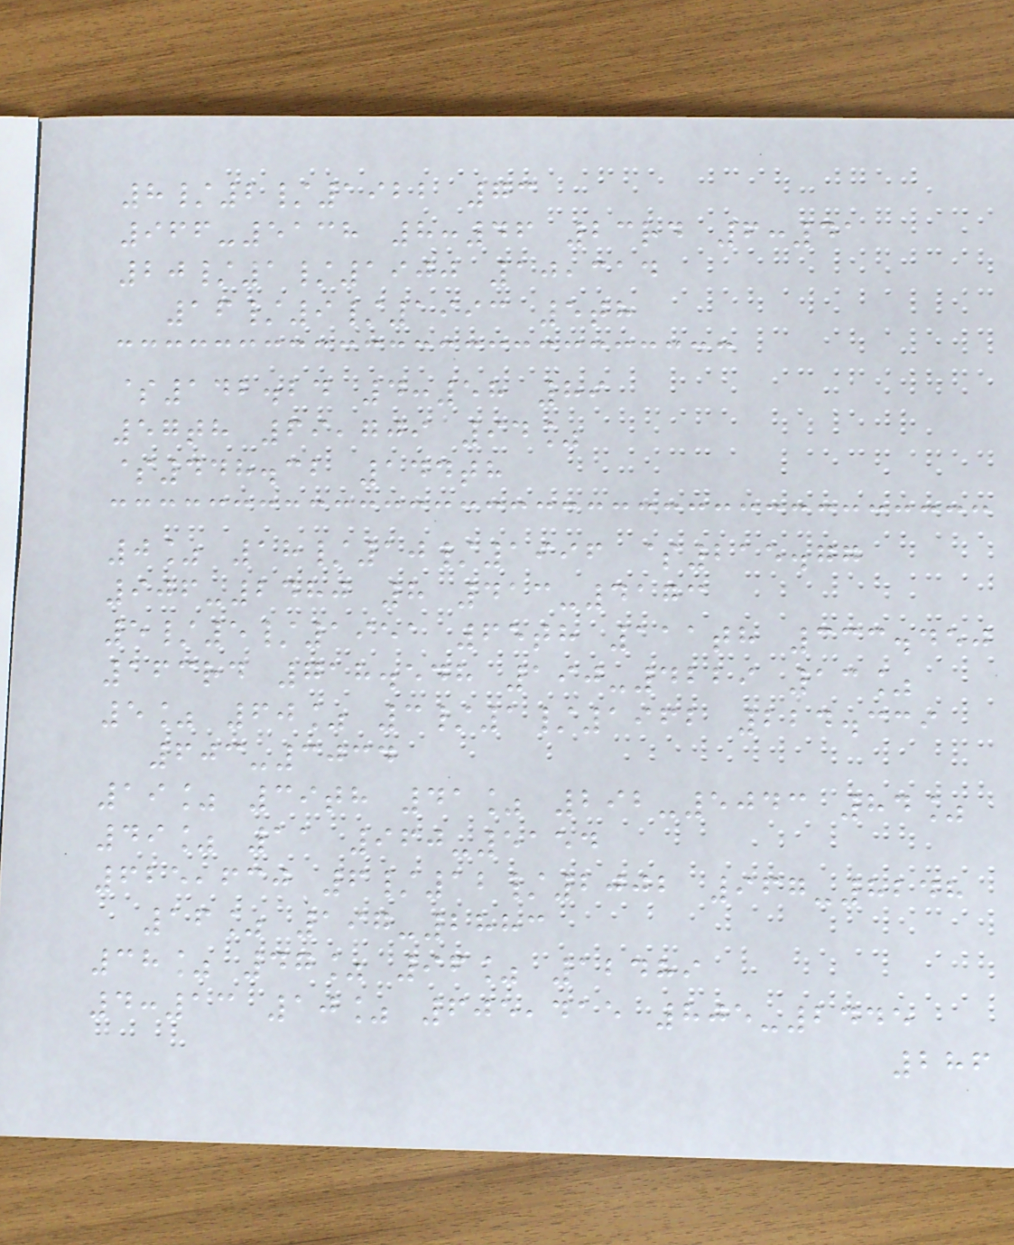8/2/1922 73
966-5138 8:46 23rd 6:41
20/1/1900 10,314
16/9/1993 5th
$142.24 4:58 89
57th 69,709 94%
$448.32 144th
0% 18/10/1996 $215.77
906-2480 8 413-4173
5/5/1951 65th 111th 333.450
163rd 718.548 190-4229 13%
5% 60% 3/1/1962 224.339
603-3034
19% 39th 41% 292-5043 84%
49% 11 960-5154
625,630 6/12/2002 967-8248
16% 197-2883
38% 47% 96% 12489
4:13 10% 605,415 805-2445
286
